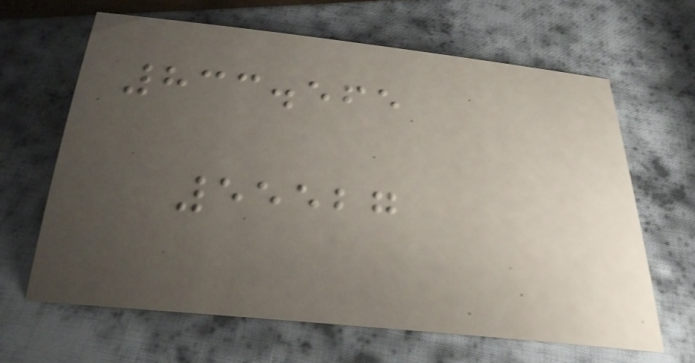833.565
55527
